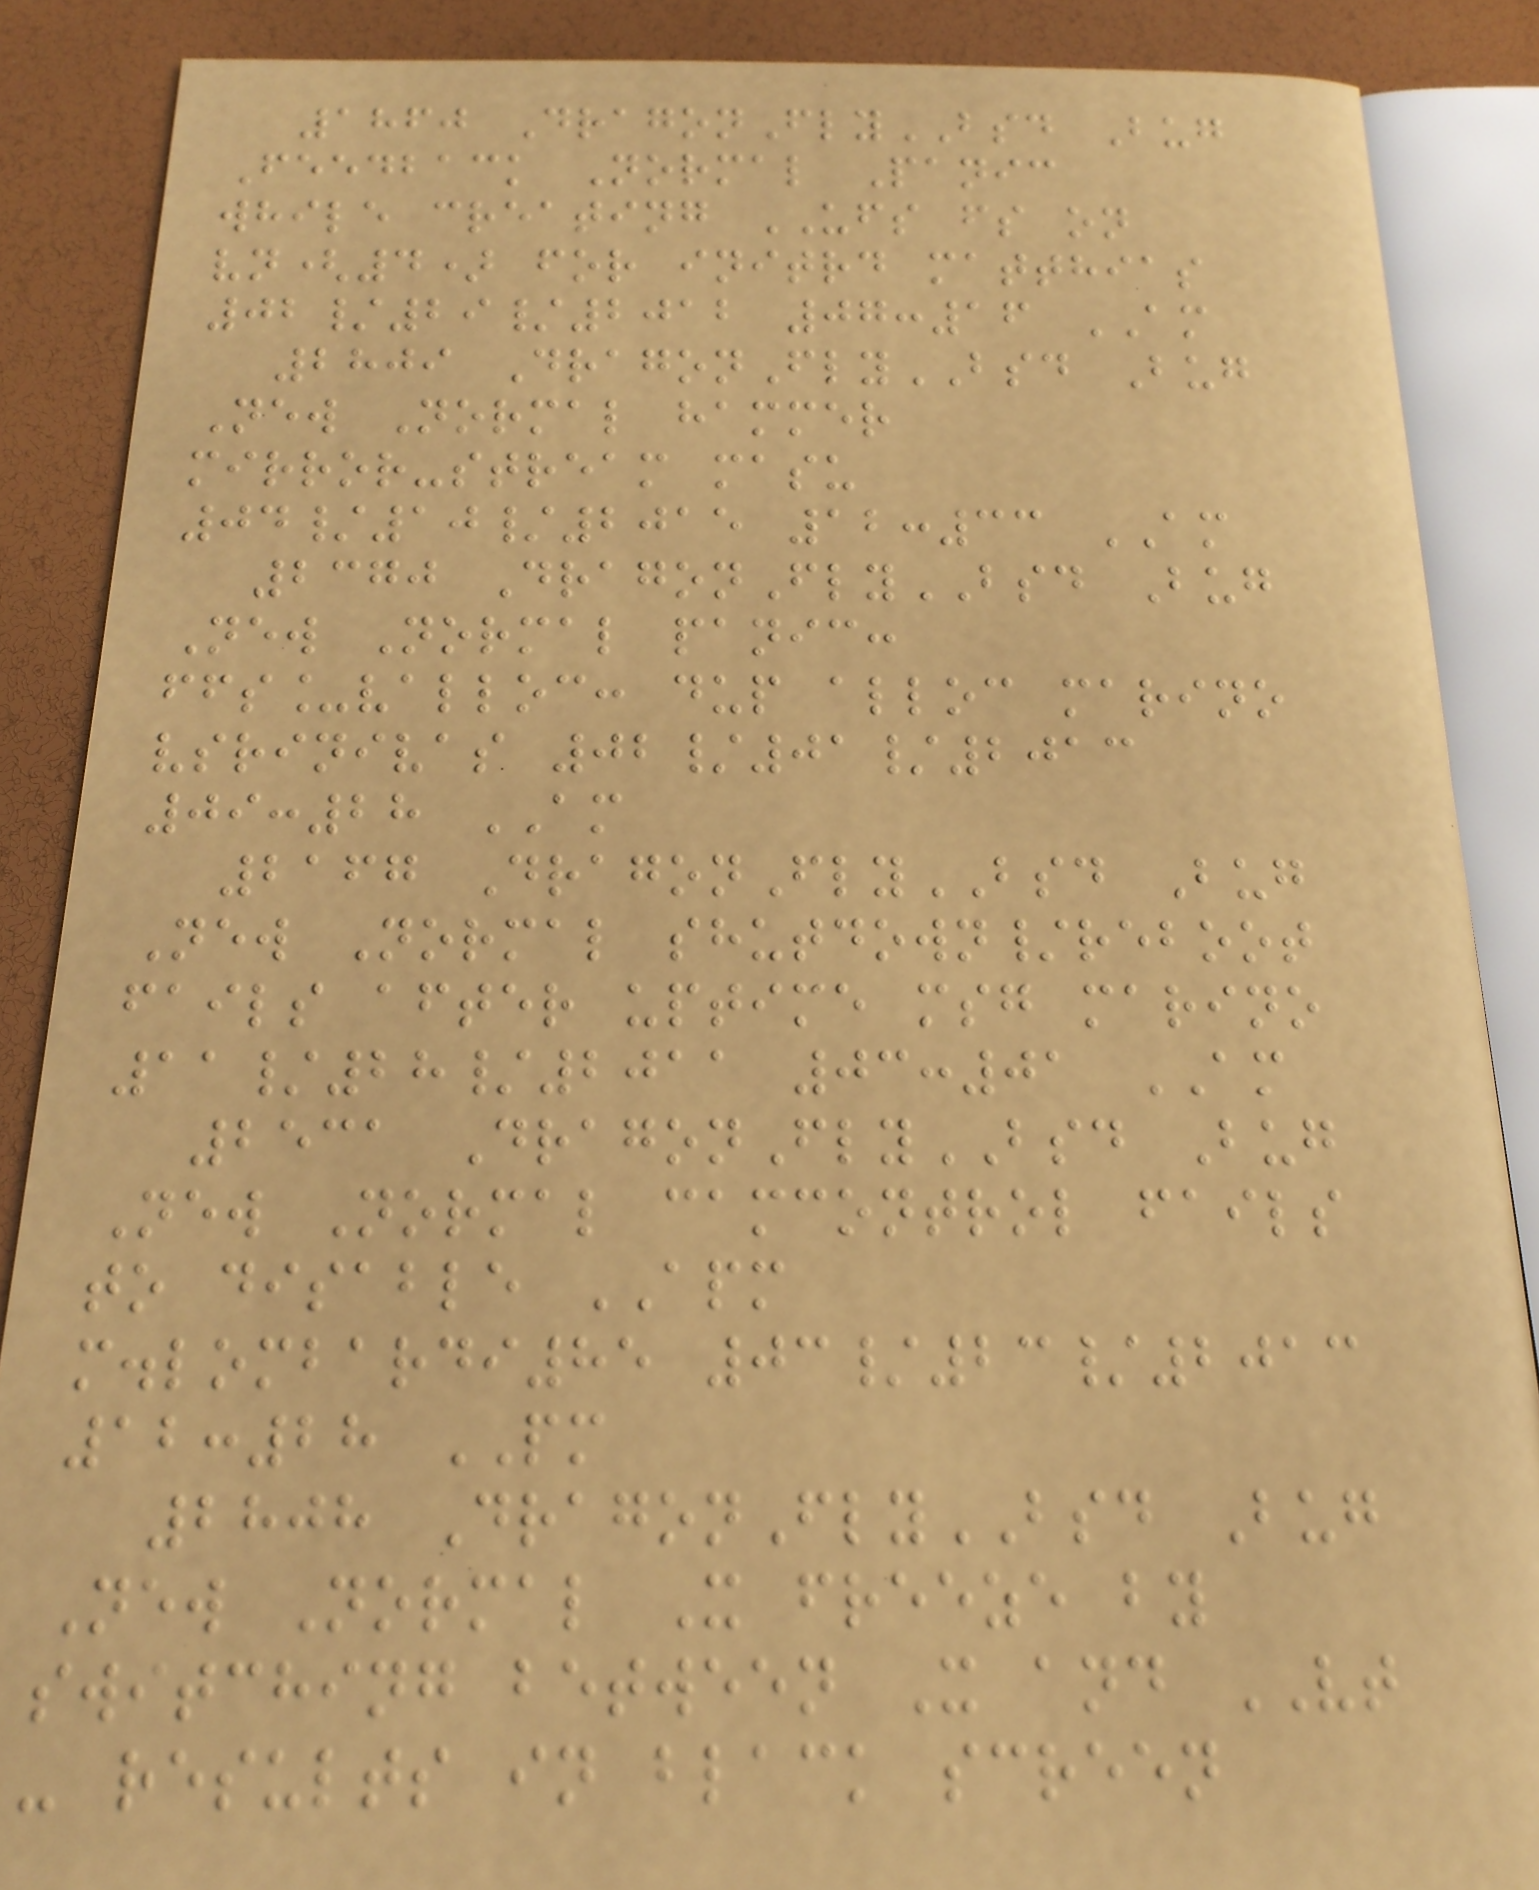1860 DragonFlyBSD Bug
Feedback Normal Panic
while creating UFS fs on
vn(4) for initrd matthias
02/29/2012 07:16 AM
2809 DragonFlyBSD Bug
New Normal hammer
mirror-stream masu
04/10/2015 12:33 AM
2370 DragonFlyBSD Bug
New Normal panic:
ffs_valloc: dup alloc marino
vsrinivas 02/01/2013
09:28 AM
2167 DragonFlyBSD Bug
New Normal shutdown/reboot
fails after uptime msg marino
11/28/2011 03:01 AM
2531 DragonFlyBSD Bug
New Normal camcontrol fails
to disable APM
m.lombardi85 03/23/2013
12:28 PM
2808 DragonFlyBSD Bug
New Normal X freeze by
switching between X and VT
- results in black screen
